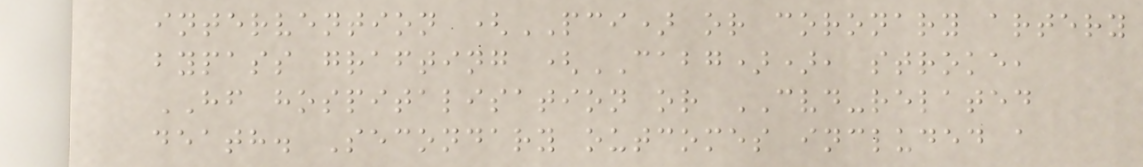intervention (PCI) or coronary artery
bypass grafting (CABG)), stroke,
HF hospitalisation or CVD-related
death. Secondary outcomes included a
